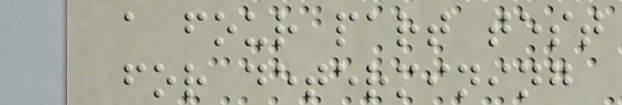a four part test
for determining
